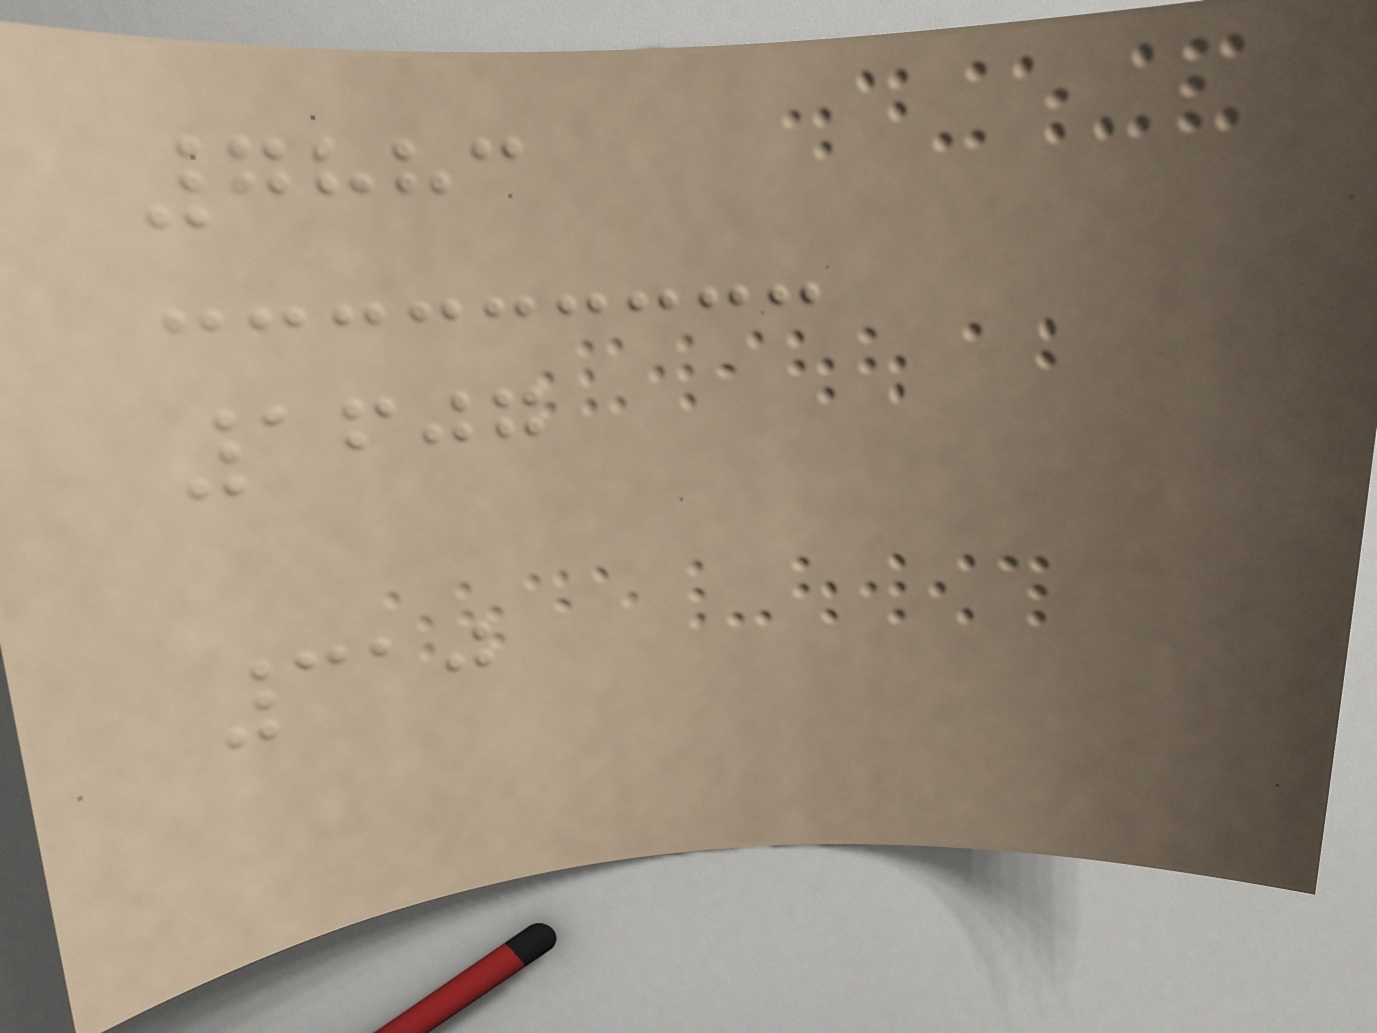7883
1607
310
